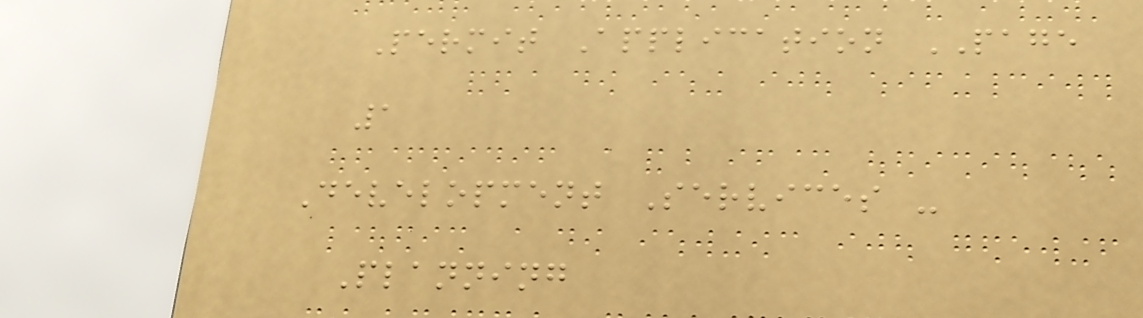Permit Application PAGE
1
Development Services -
Planning
